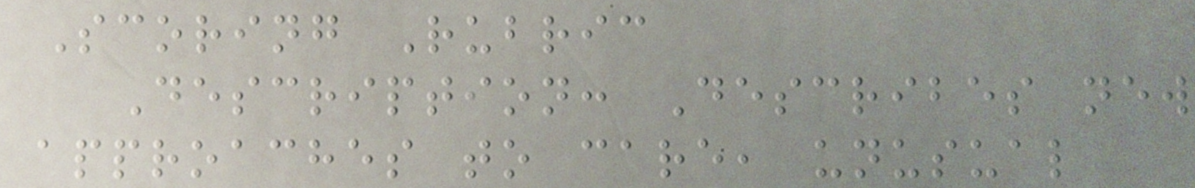Scoring Rubric
Description: Describes new
approaches to care, unusual
